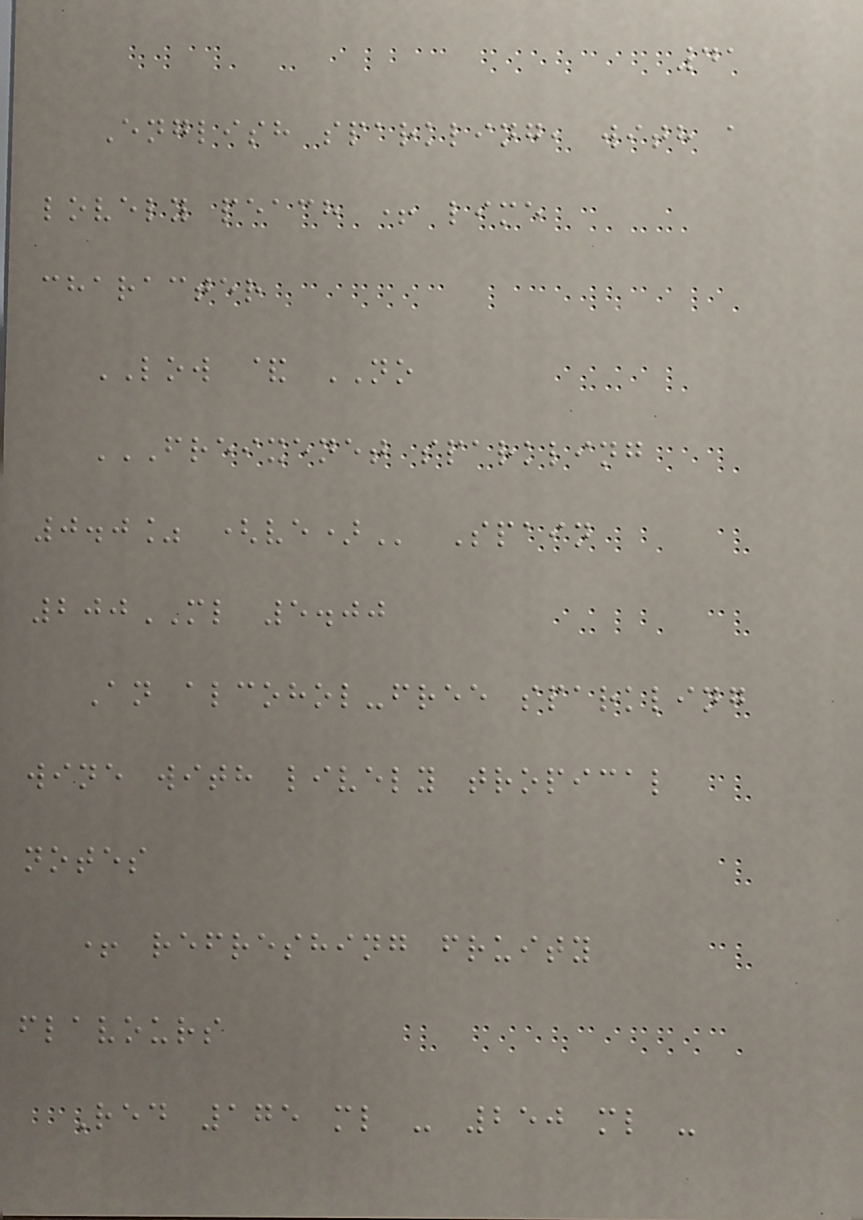41
English sparkling, with a
lovely peach + lime
character
LOW & NO
FREIXENET SPARKLING
0.0% (VE) Spain
200ML 5.00
An alcohol-free sparkling
wine with lively tropical
notes
+ refreshing fruity
flavours
Red 175 ml - 250 ml -
